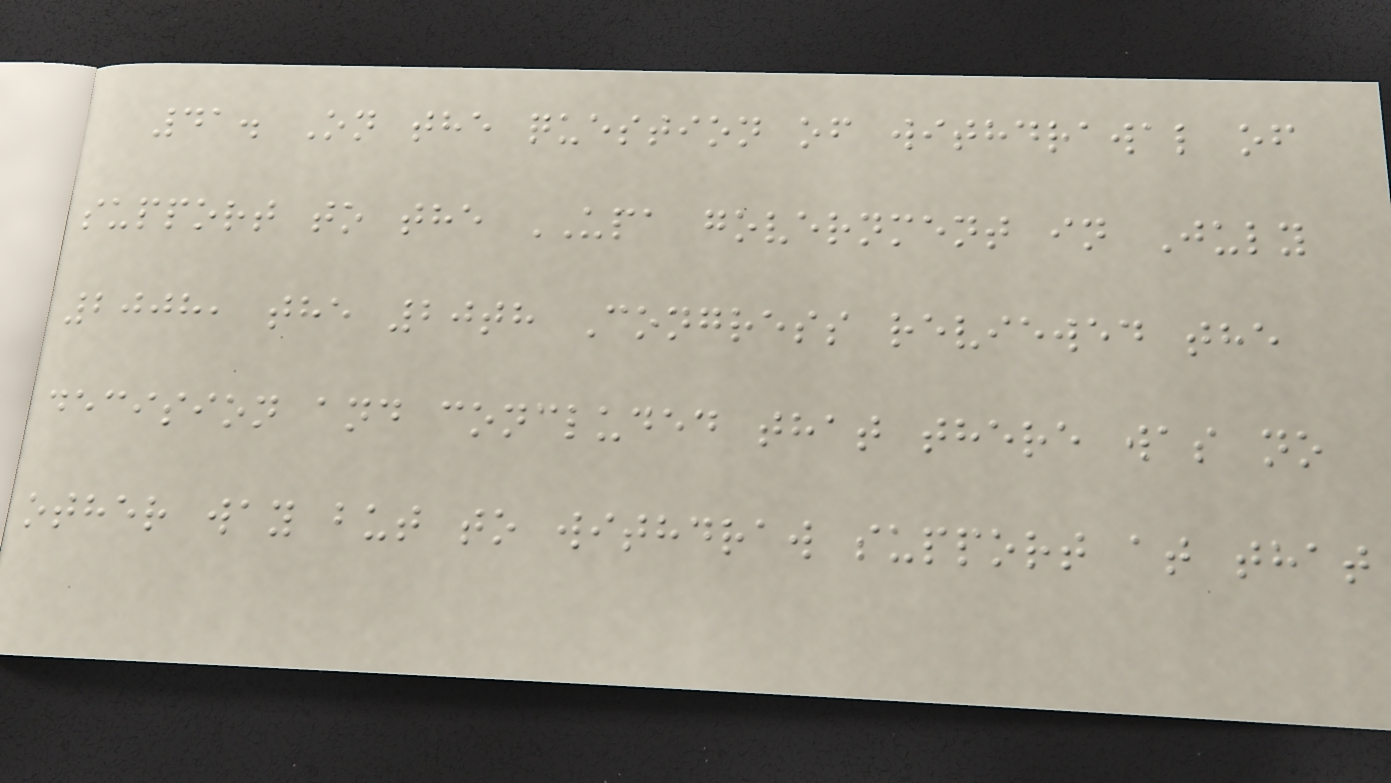41. On the question of withdrawal of
support to the UPA government in July
2008, the 20th Congress reviewed the
decision and concluded that there was no
other way but to withdraw support at that
